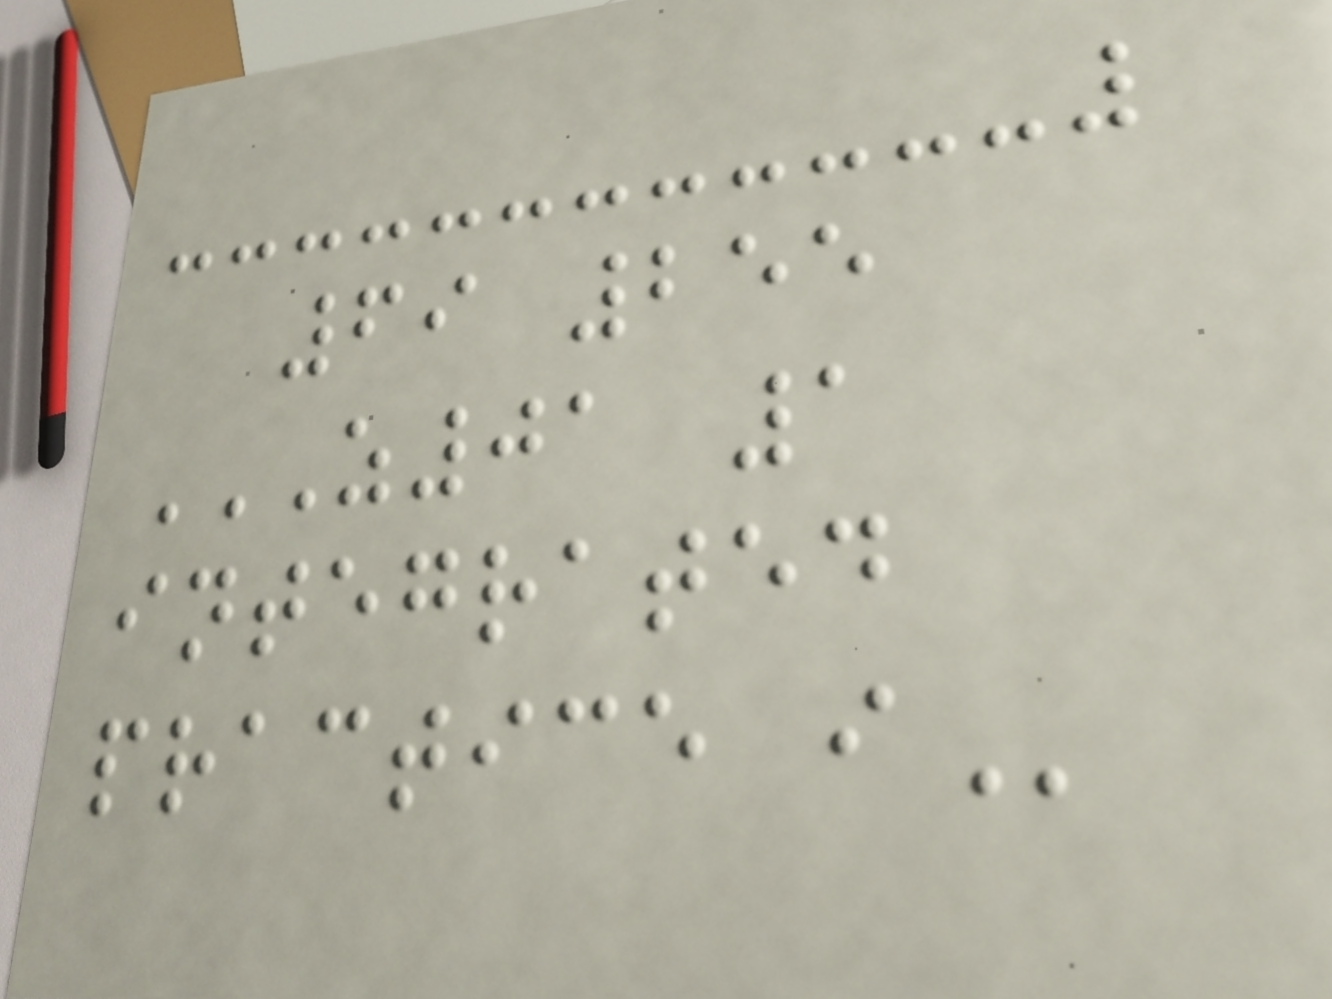69 255
Z01 1
INTEGRATED
PRACTICE I
